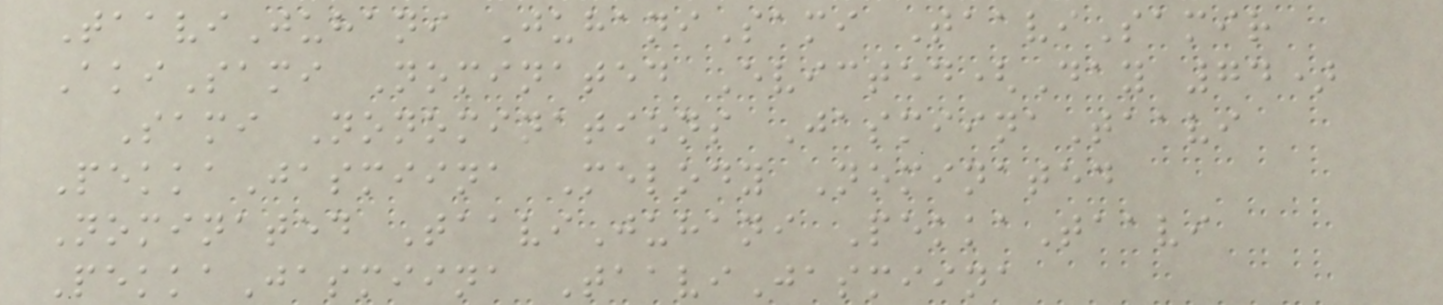TaaviJuhani JuhaniSami TaaviSamir
AkiSami Nominated Evicted(Day 74)
Sami Nonominations JasmiinaTaavi
PekkaJasmiina Melody Nominated
Nominated TaaviJuhani PekkaTaavi
PekkaJasmiina TaaviJasmiina
